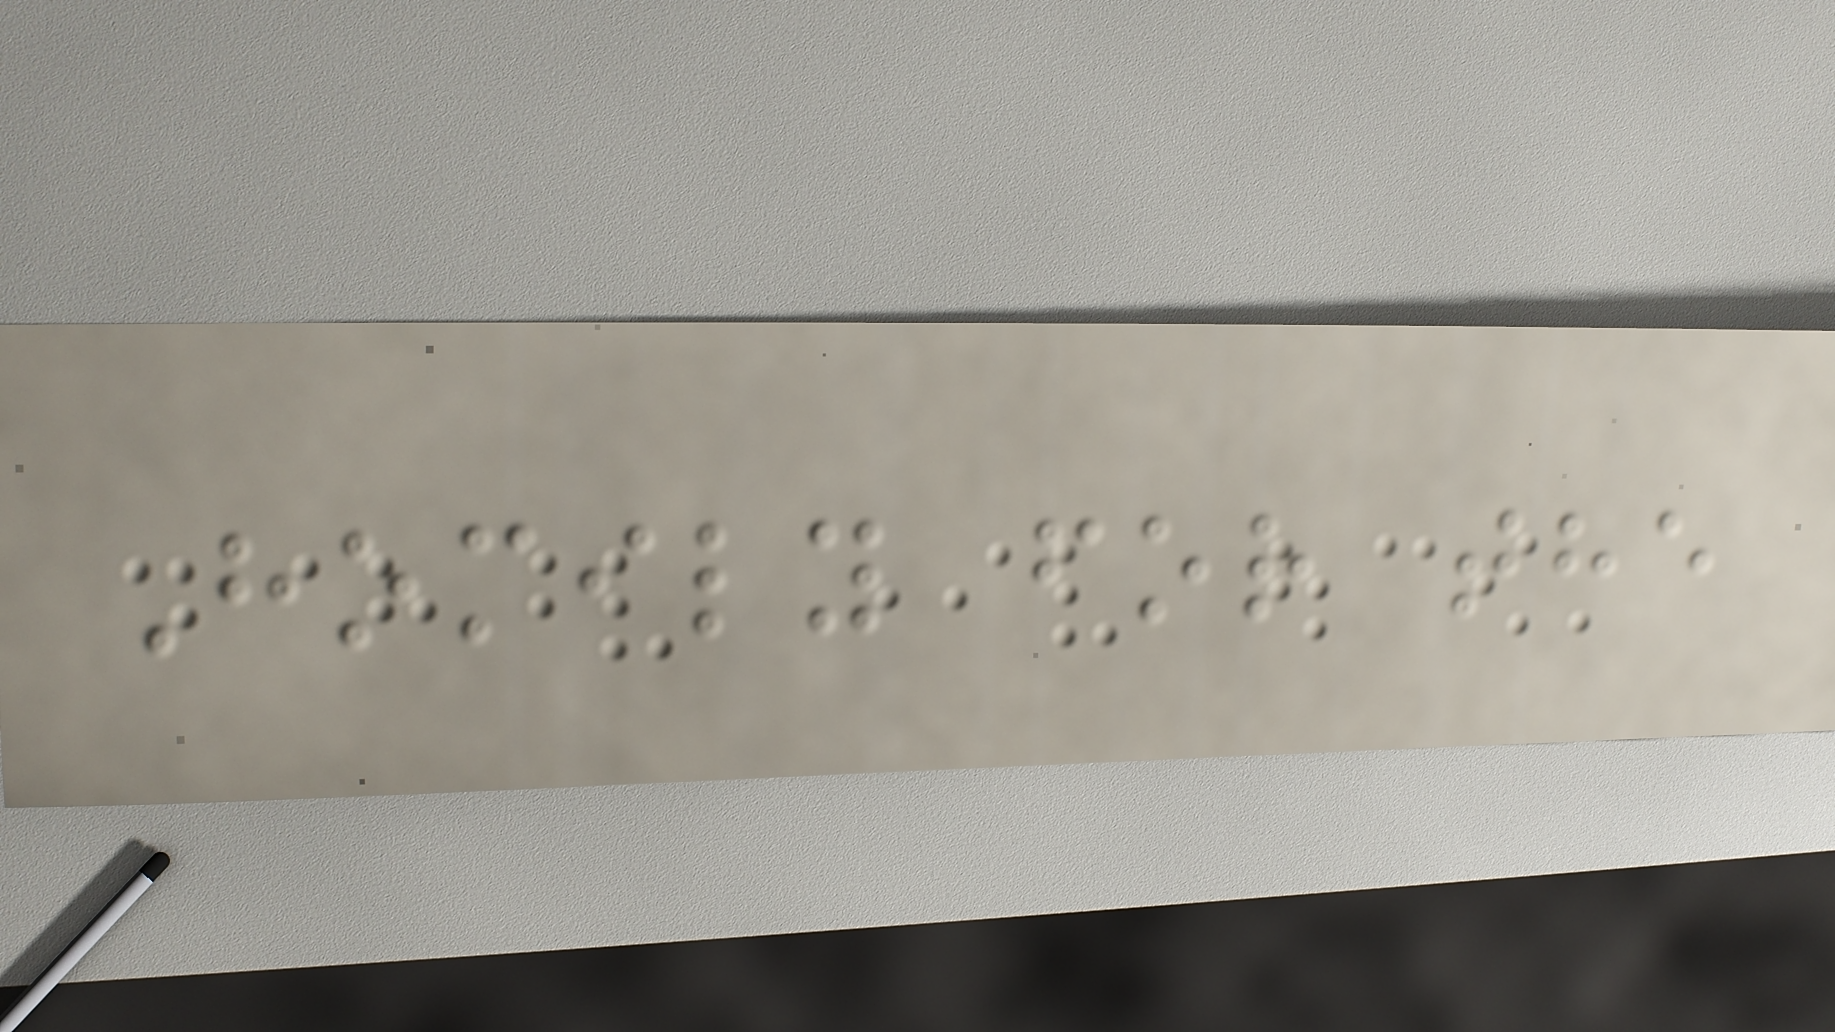Homily for the
